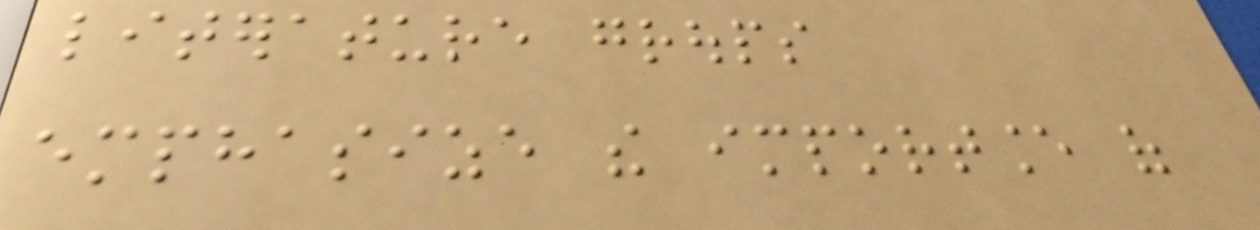literature groups
emphasize the importance of
